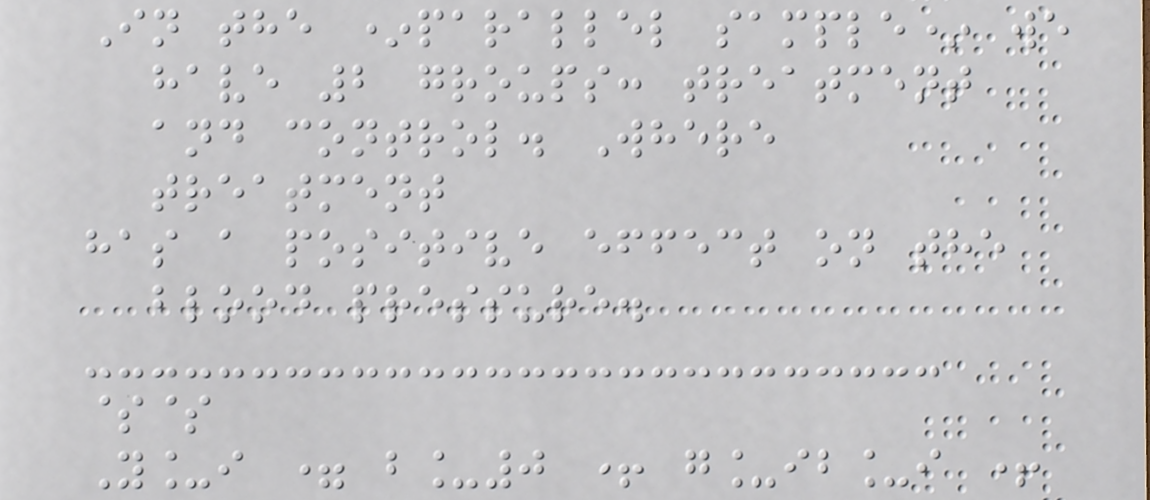In the *parallel sample* we
have 2 groups: treatment
and control. Where
treatment
has a positive effect on the
blood pressure.
$$
Y_i = b_0 + g_ib_i +
